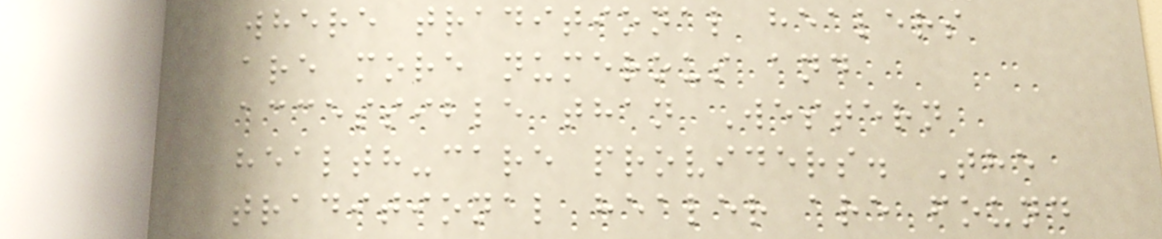where traditional healers
are more numerous and
accessible than Western
health-care providers. The
traditional healer are found
